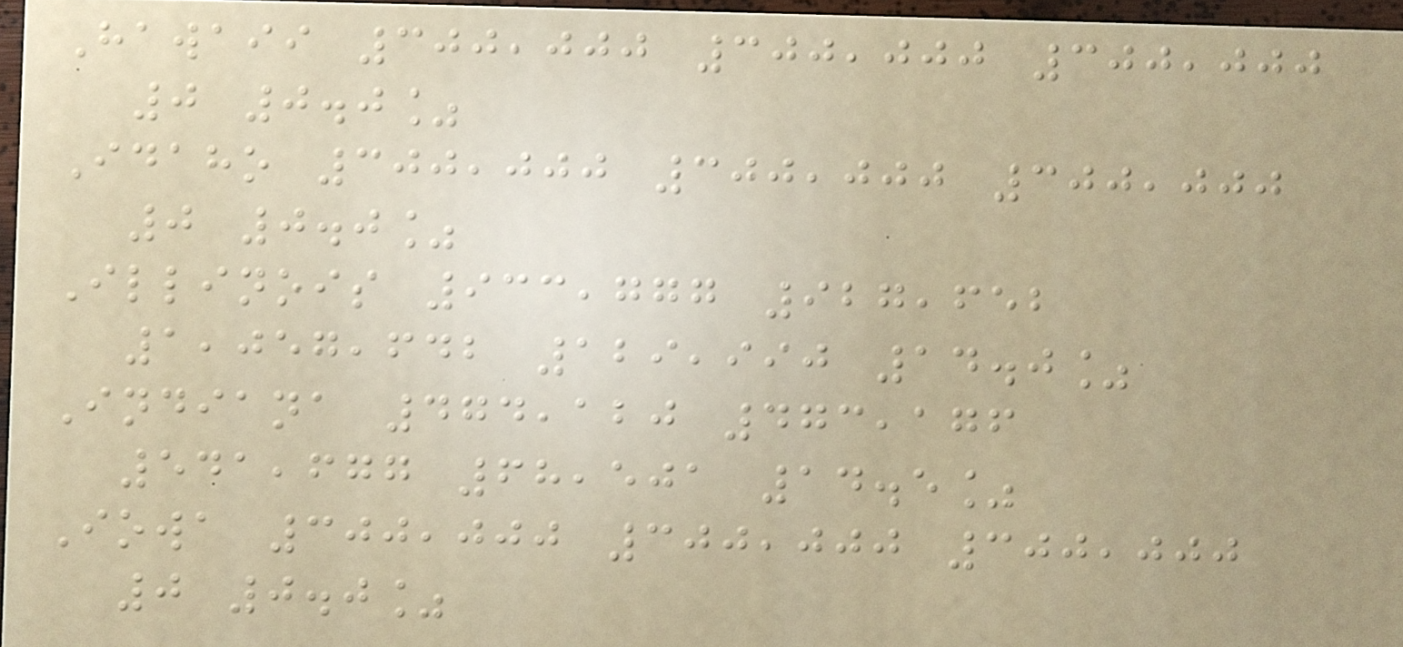Hawaii 300,000 300,000 300,000
0 0.0%
Idaho 300,000 300,000 300,000
0 0.0%
Illinois 933,777 927,652
1,057,642 129,990 14.0%
Indiana 474,120 473,176
541,677 68,501 14.5%
Iowa 300,000 300,000 300,000
0 0.0%
